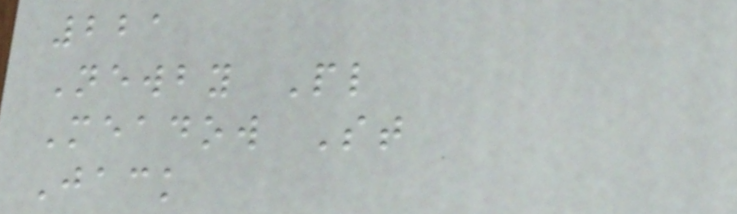221
Newby Pl
Meadow St
Jack
